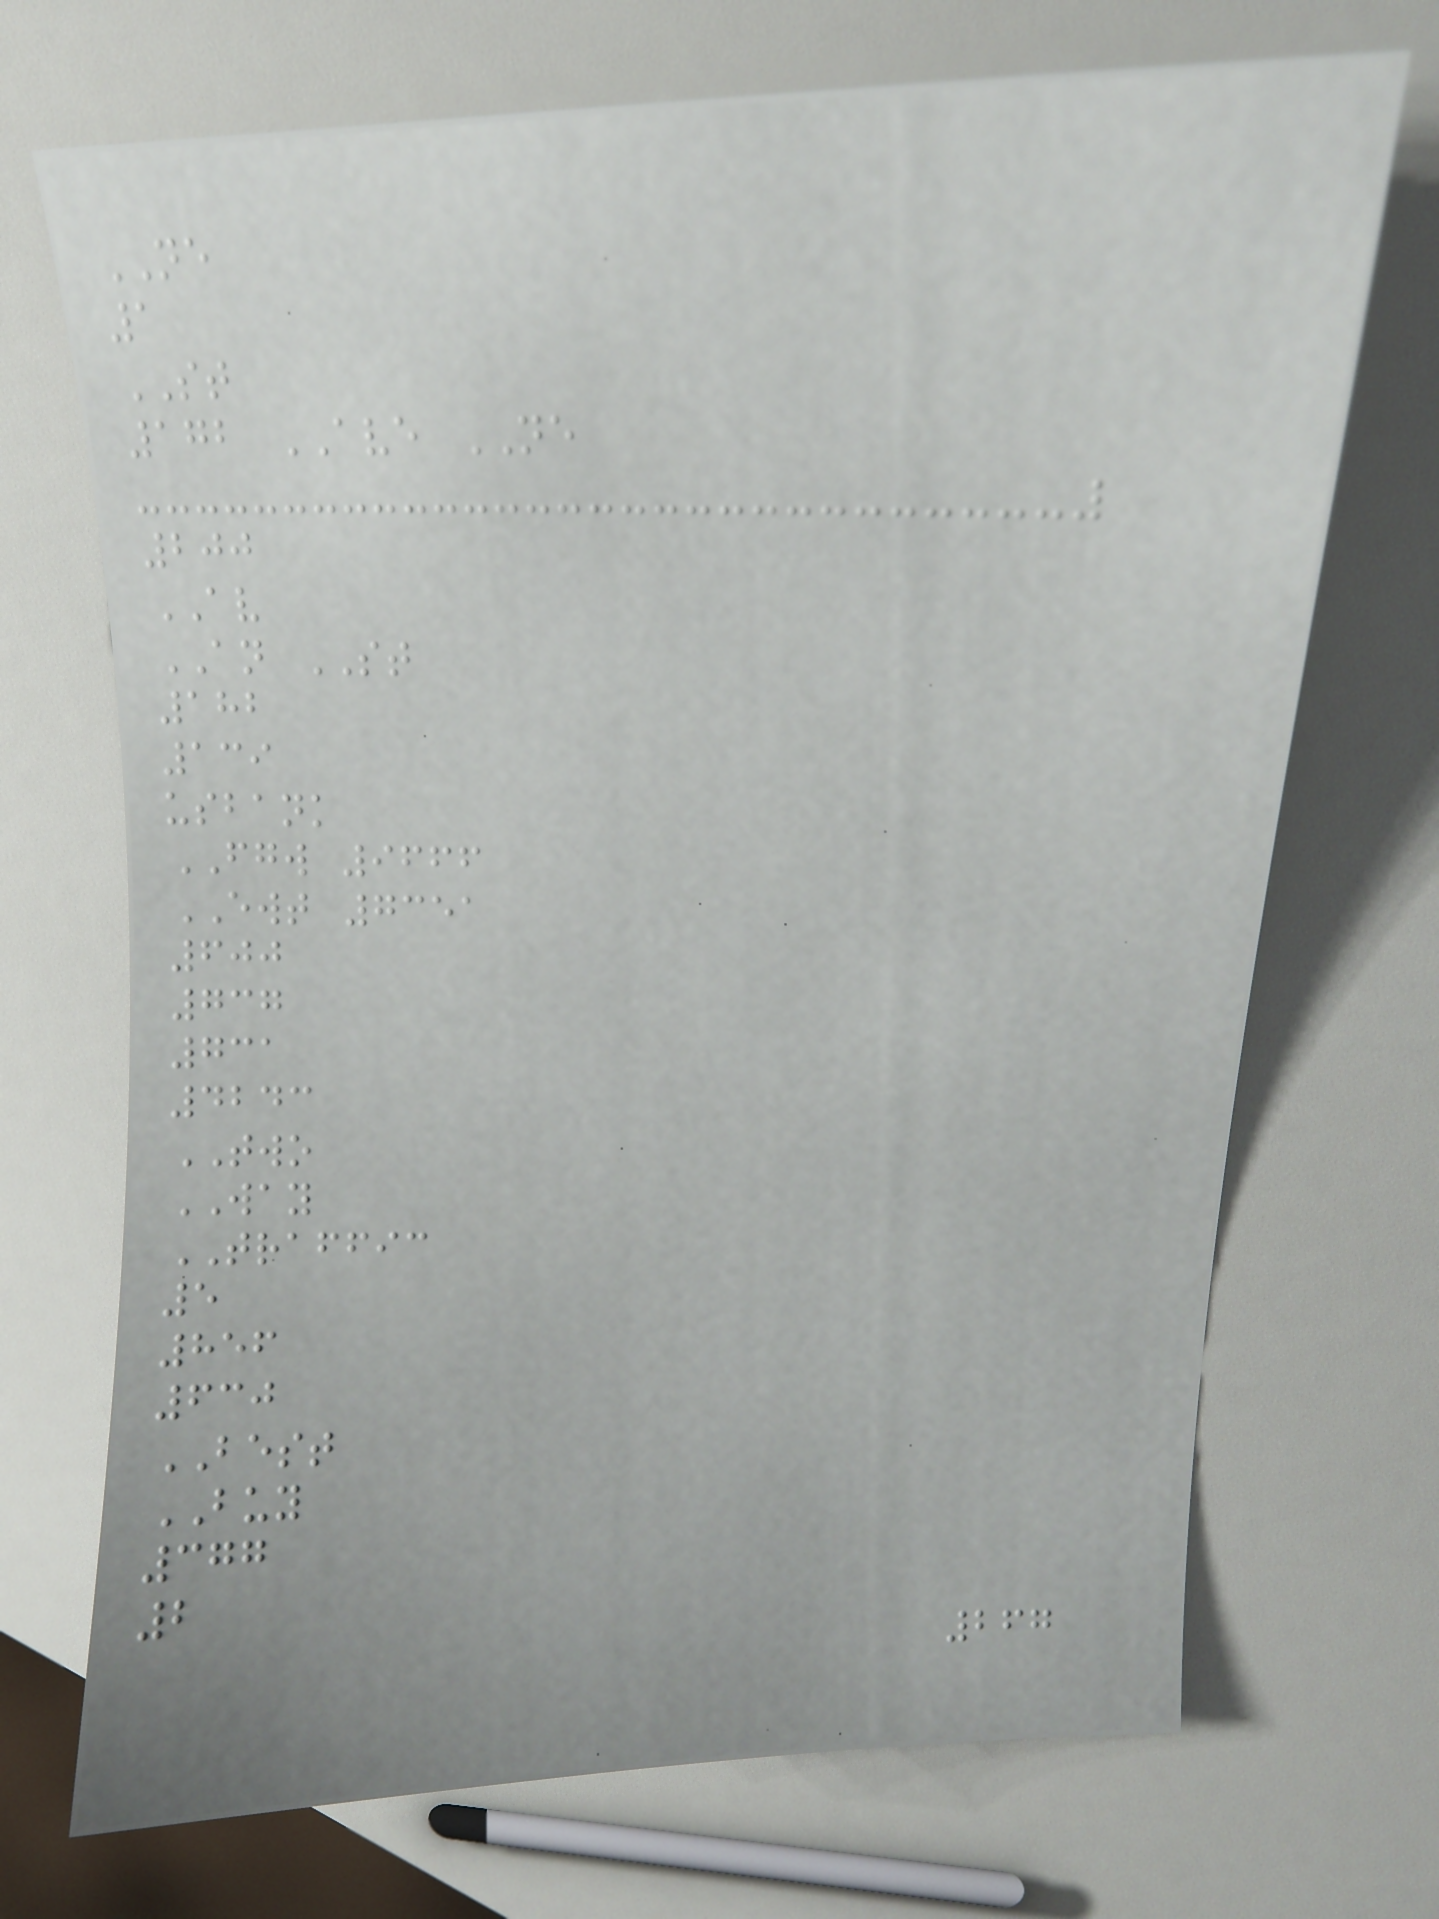NE
1
ST
172 AVE NE
200
AV
AN ST
182
139
usbank
FGW 9666
EWT 7351
600
737
731
4243
TWO
WAY
TRAFFIC
5
856
630
BEST
BUY
377
2
267
